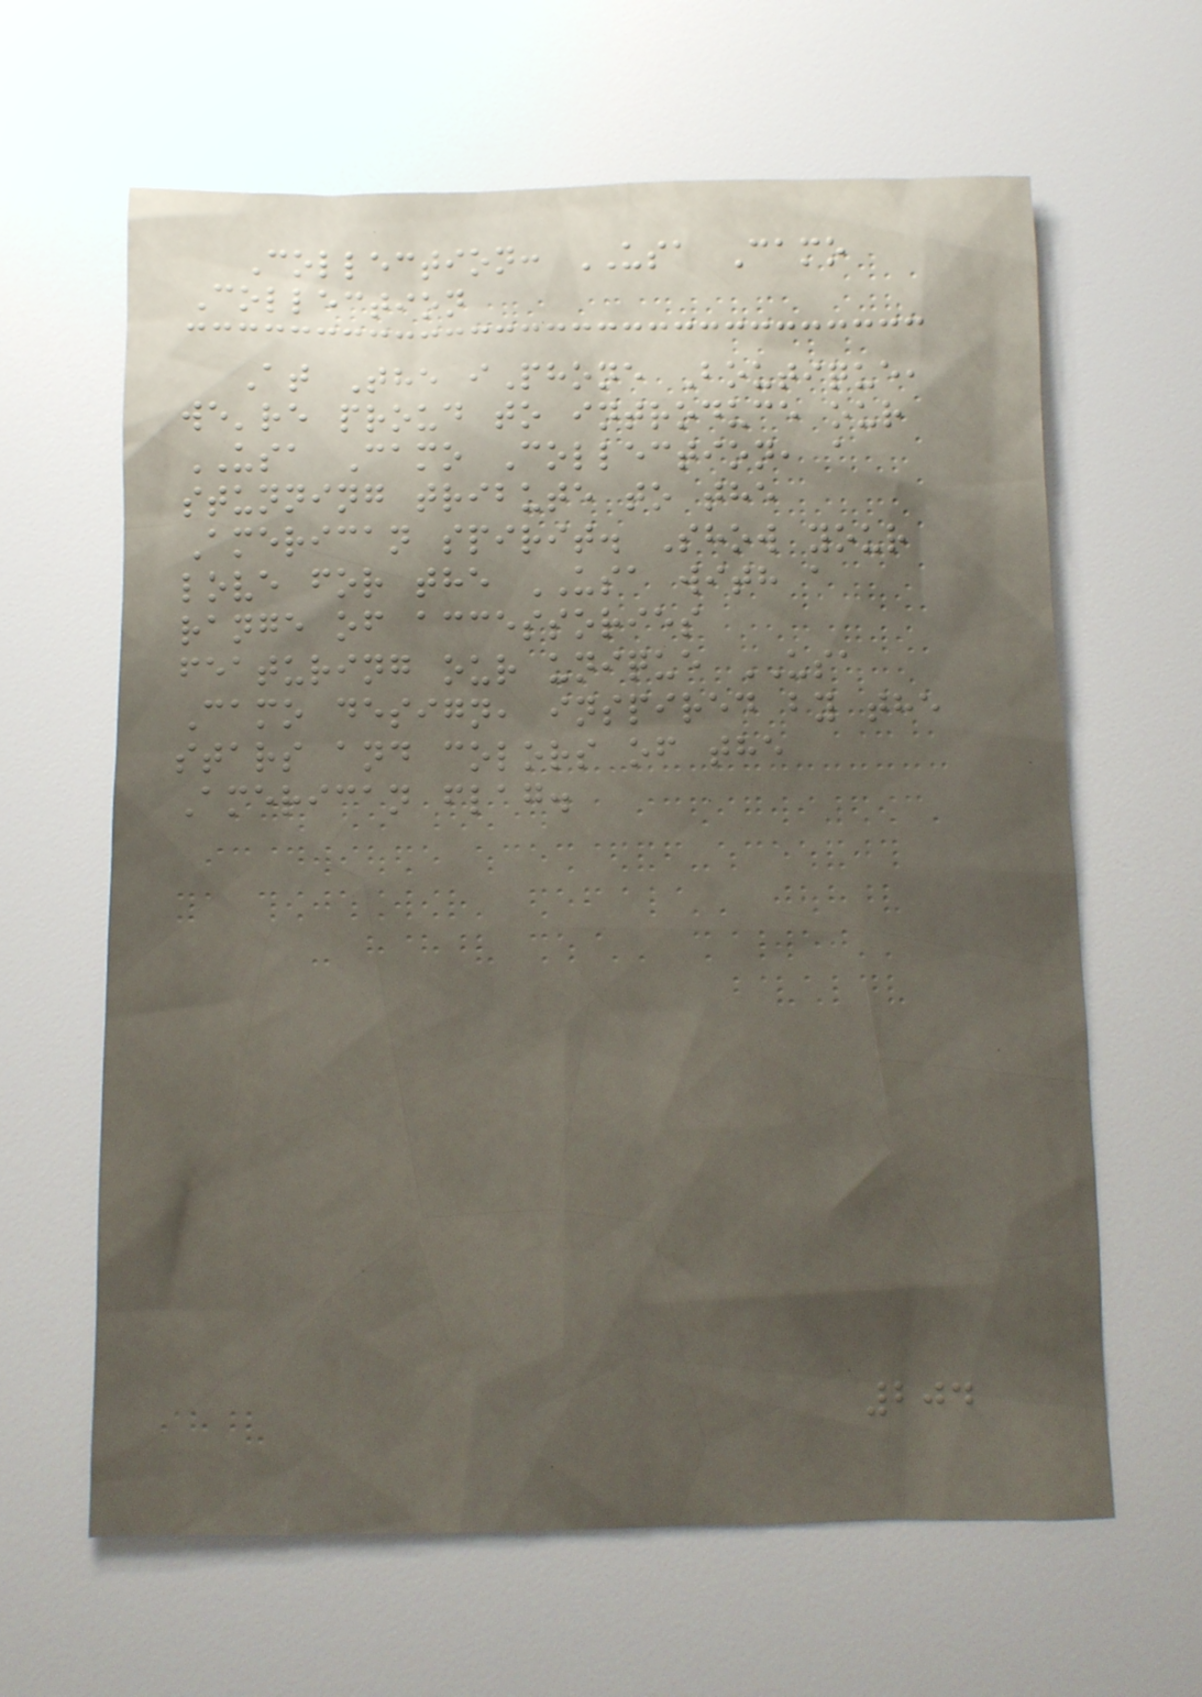Collection: USA Camo
Collection
At The iPhone Boutique,
we're proud to introduce our
USA Camo Collection, a
stunning tribute to the
American spirit. Show your
love for the USA with a
range of accessories
featuring our unique USA
Camo design, inspired by the
stars and colors of the
American flag.
204
